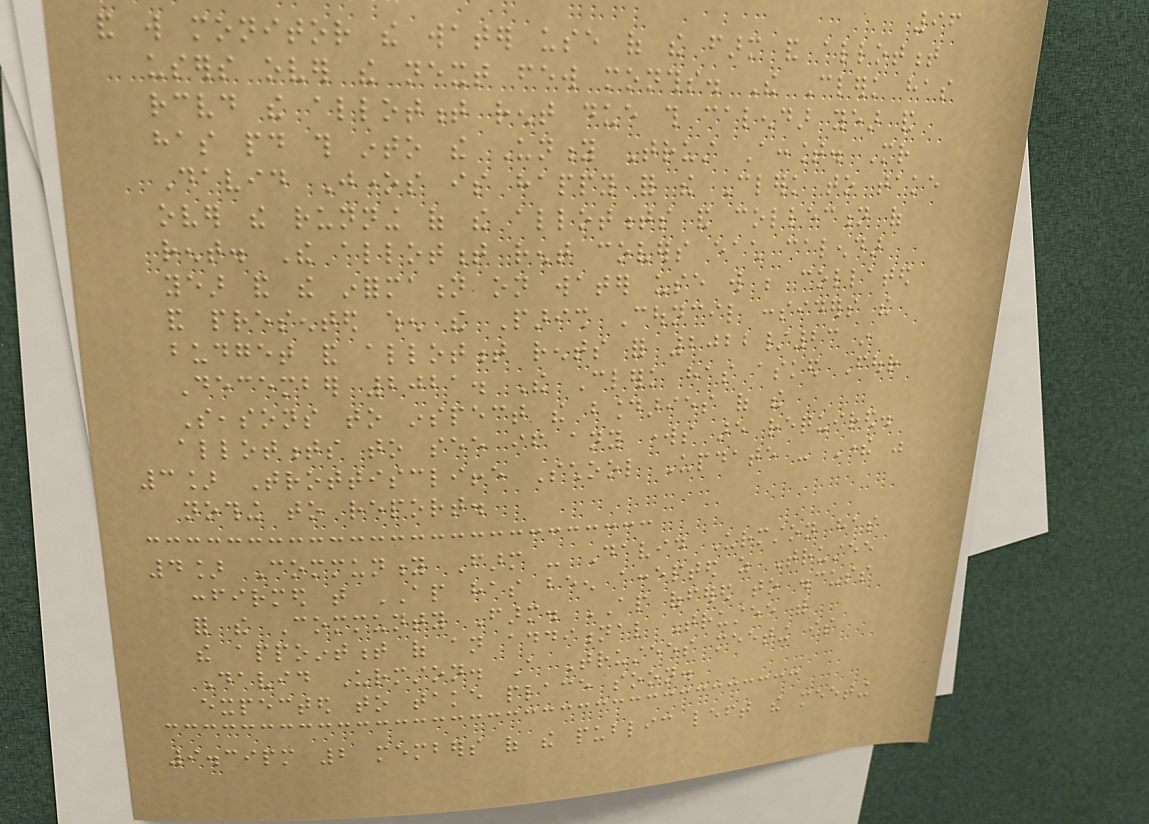96
and will monitor the water use of the farm and allotment
users over the next few months. The Clerk has
received the allotment rent due this calendar year and
has paid this into the Unity Trust Account. Mr
David Jones is happy for the Clerk to take
over the running of the allotments and collection of
rent. The allotment rent covers each calendar
year and the information on water use will be collated
and presented when the Parish Council considers the
budget and allotment rents for 2022/23 in
December 2021. The Clerk has asked Four
Seasons to inspect the boundaries of the
allotments to see if any works are required.
3] Trottiscliffe School Update - There was
nothing to report.
4] Community Farm - David Urmston has
confirmed that AP has been accepted as Trustee
for the Communty Farm. AP offered to discuss
the appointment of an additional Trustee with
David Urmston. A Trustees meeting is
expected to take place soon.
9.39pm 2 members of the public left the meeting
